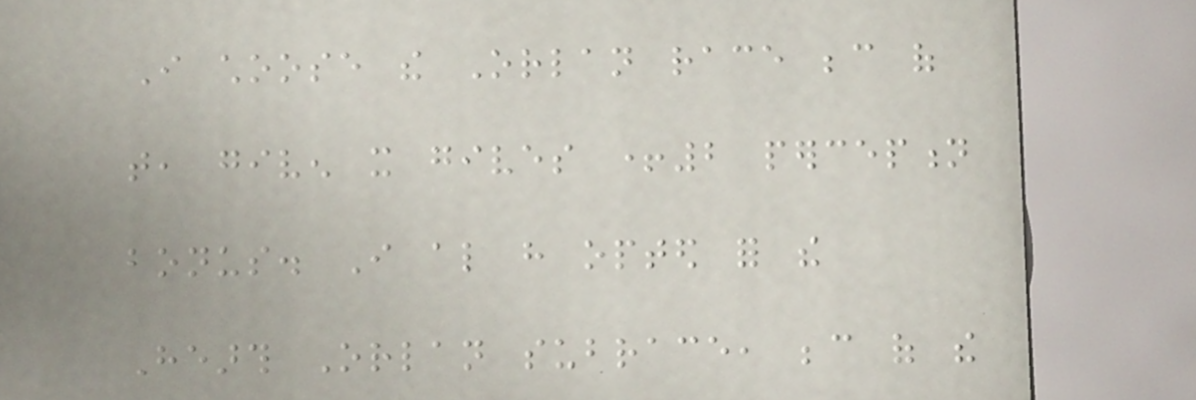I choose the Orlan race because of
that, given it gives +2 perception
bonus. I also have opted for the
Hearth Orlan subrace, because of the
